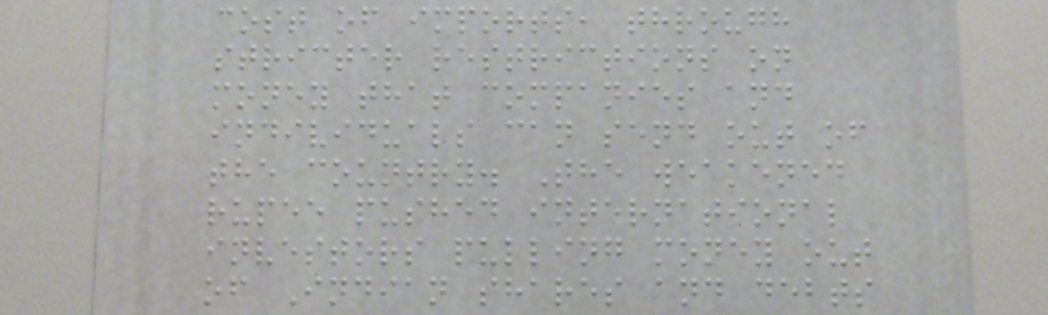cost of imports, through
stricter restrictions on
money that companies and
individuals can send out of
the country. The weakened
rupee pushed international
investors pulling money out
of Indian shares and debts
